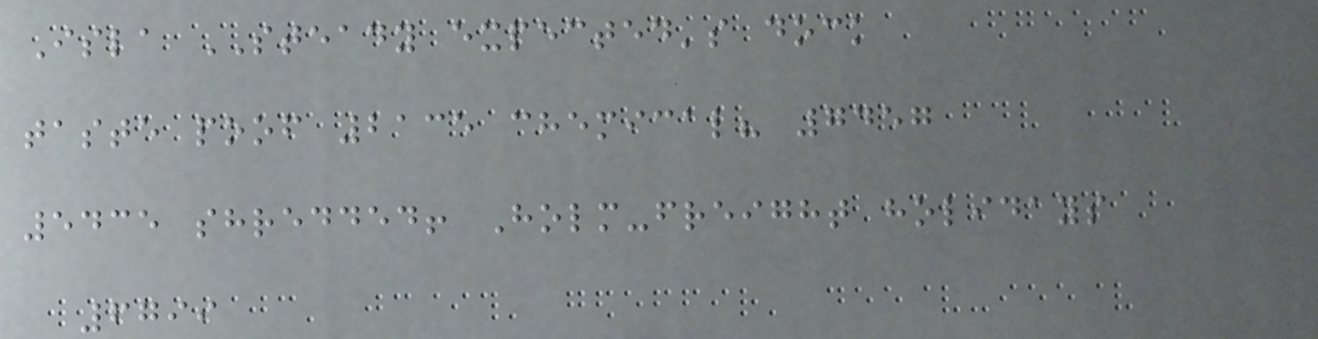Isla STEADY expected's dock
taste poof 2135 chemical? 7457
5435 shredded! Holm-freight holidays
6799
